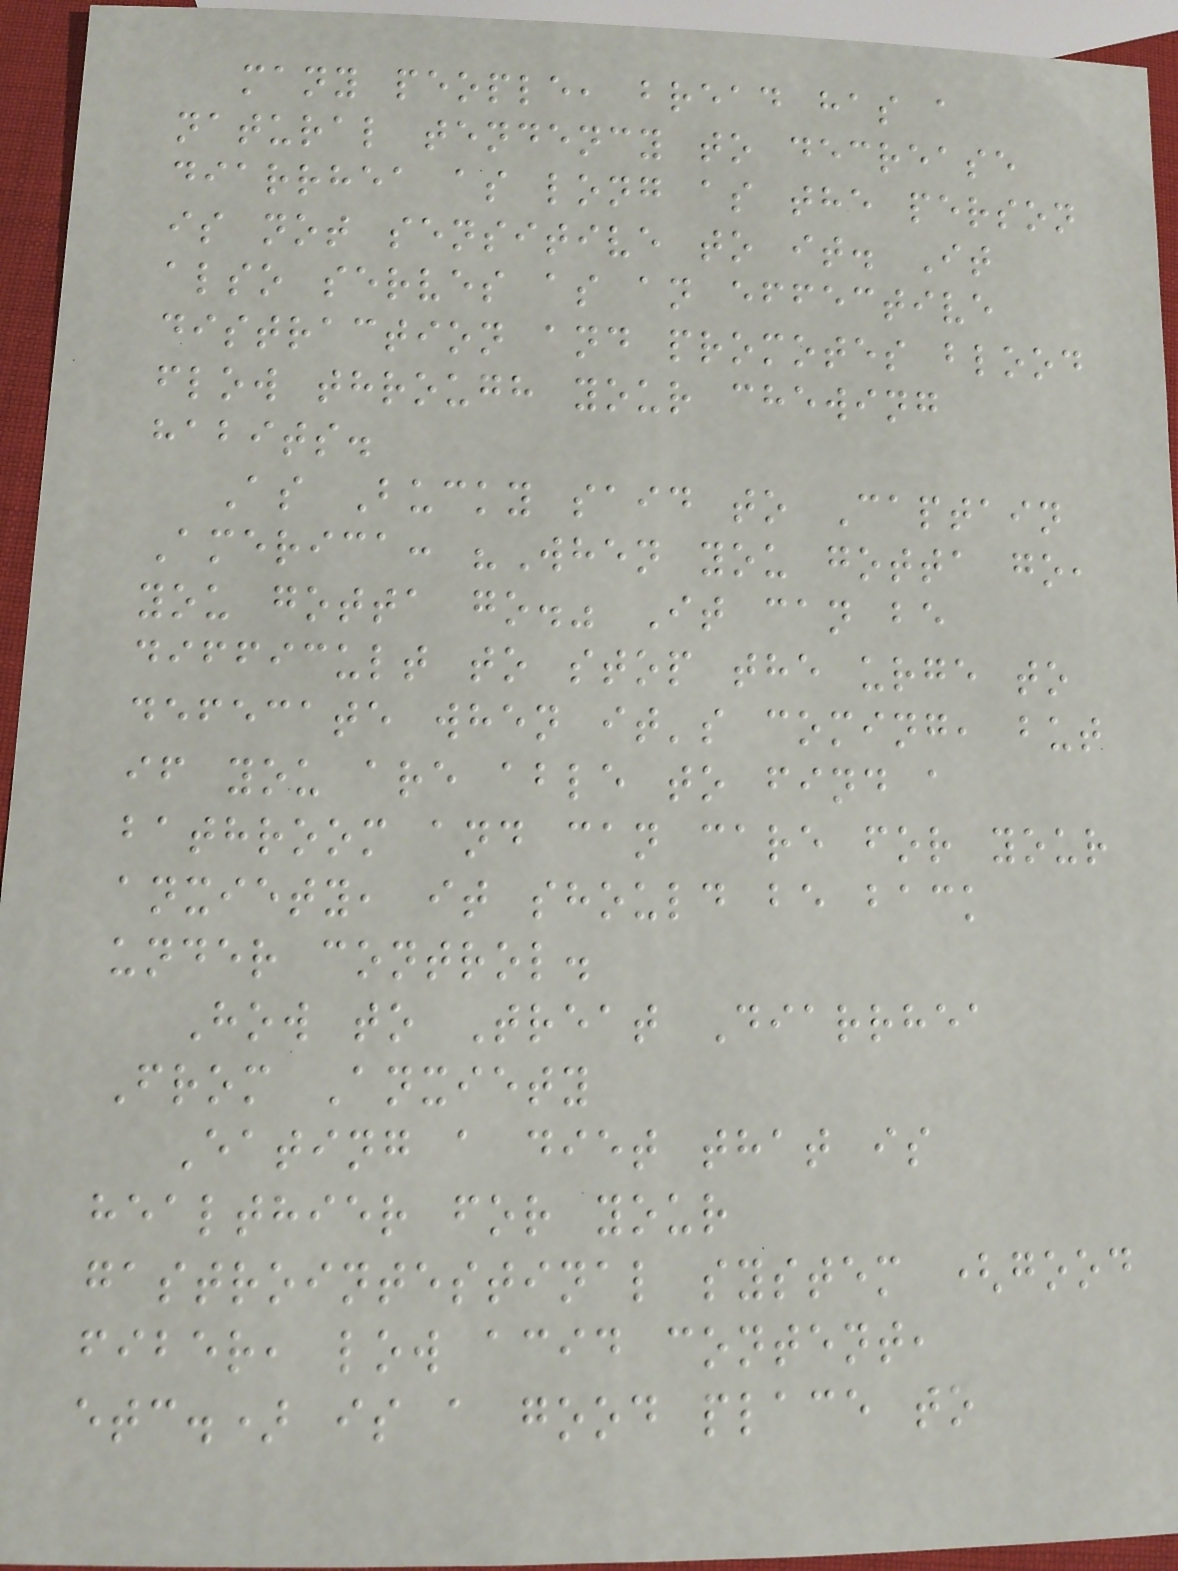many people, bread has a
natural tendency to decrease
diarrhea as long as the person
is not sensitive to it. It
also serves as an effective
distraction and promotes blood
flow through your chewing
habits.
As Bucky said to Captain
America: "When you gotta go,
you gotta go." It can be
difficult to stop the urge to
defecate when it's coming, but
if you are able to find a
bathroom and can care for your
anxiety, it should be back
under control.
How to Treat Diarrhea
From Anxiety
Eating a diet that is
healthier for your
gastrointestinal system (good
fiber, low acid content,
etc.) is a good place to
